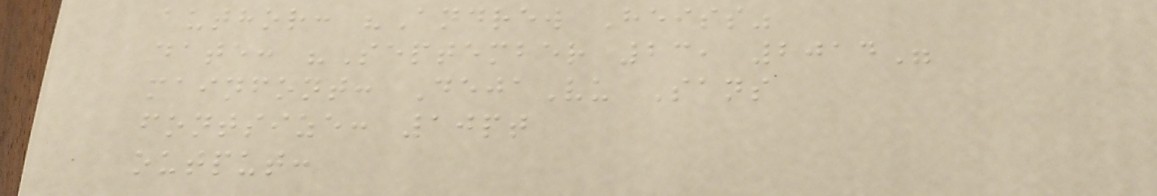author: "Andrew Heiss"
date: "September 23, 2014"
mainfont: DejaVu Sans
fontsize: 10pt
output:
